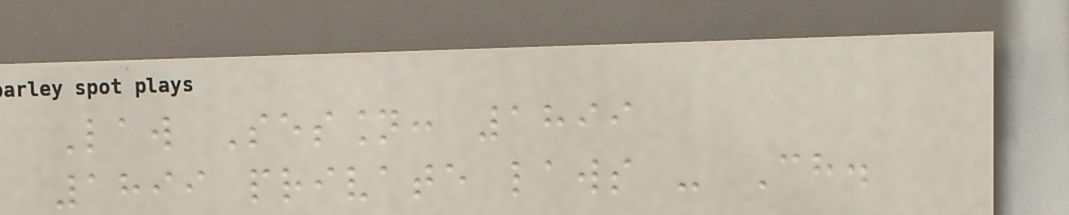Law Session: 1899
1899 private laws - Ch.
